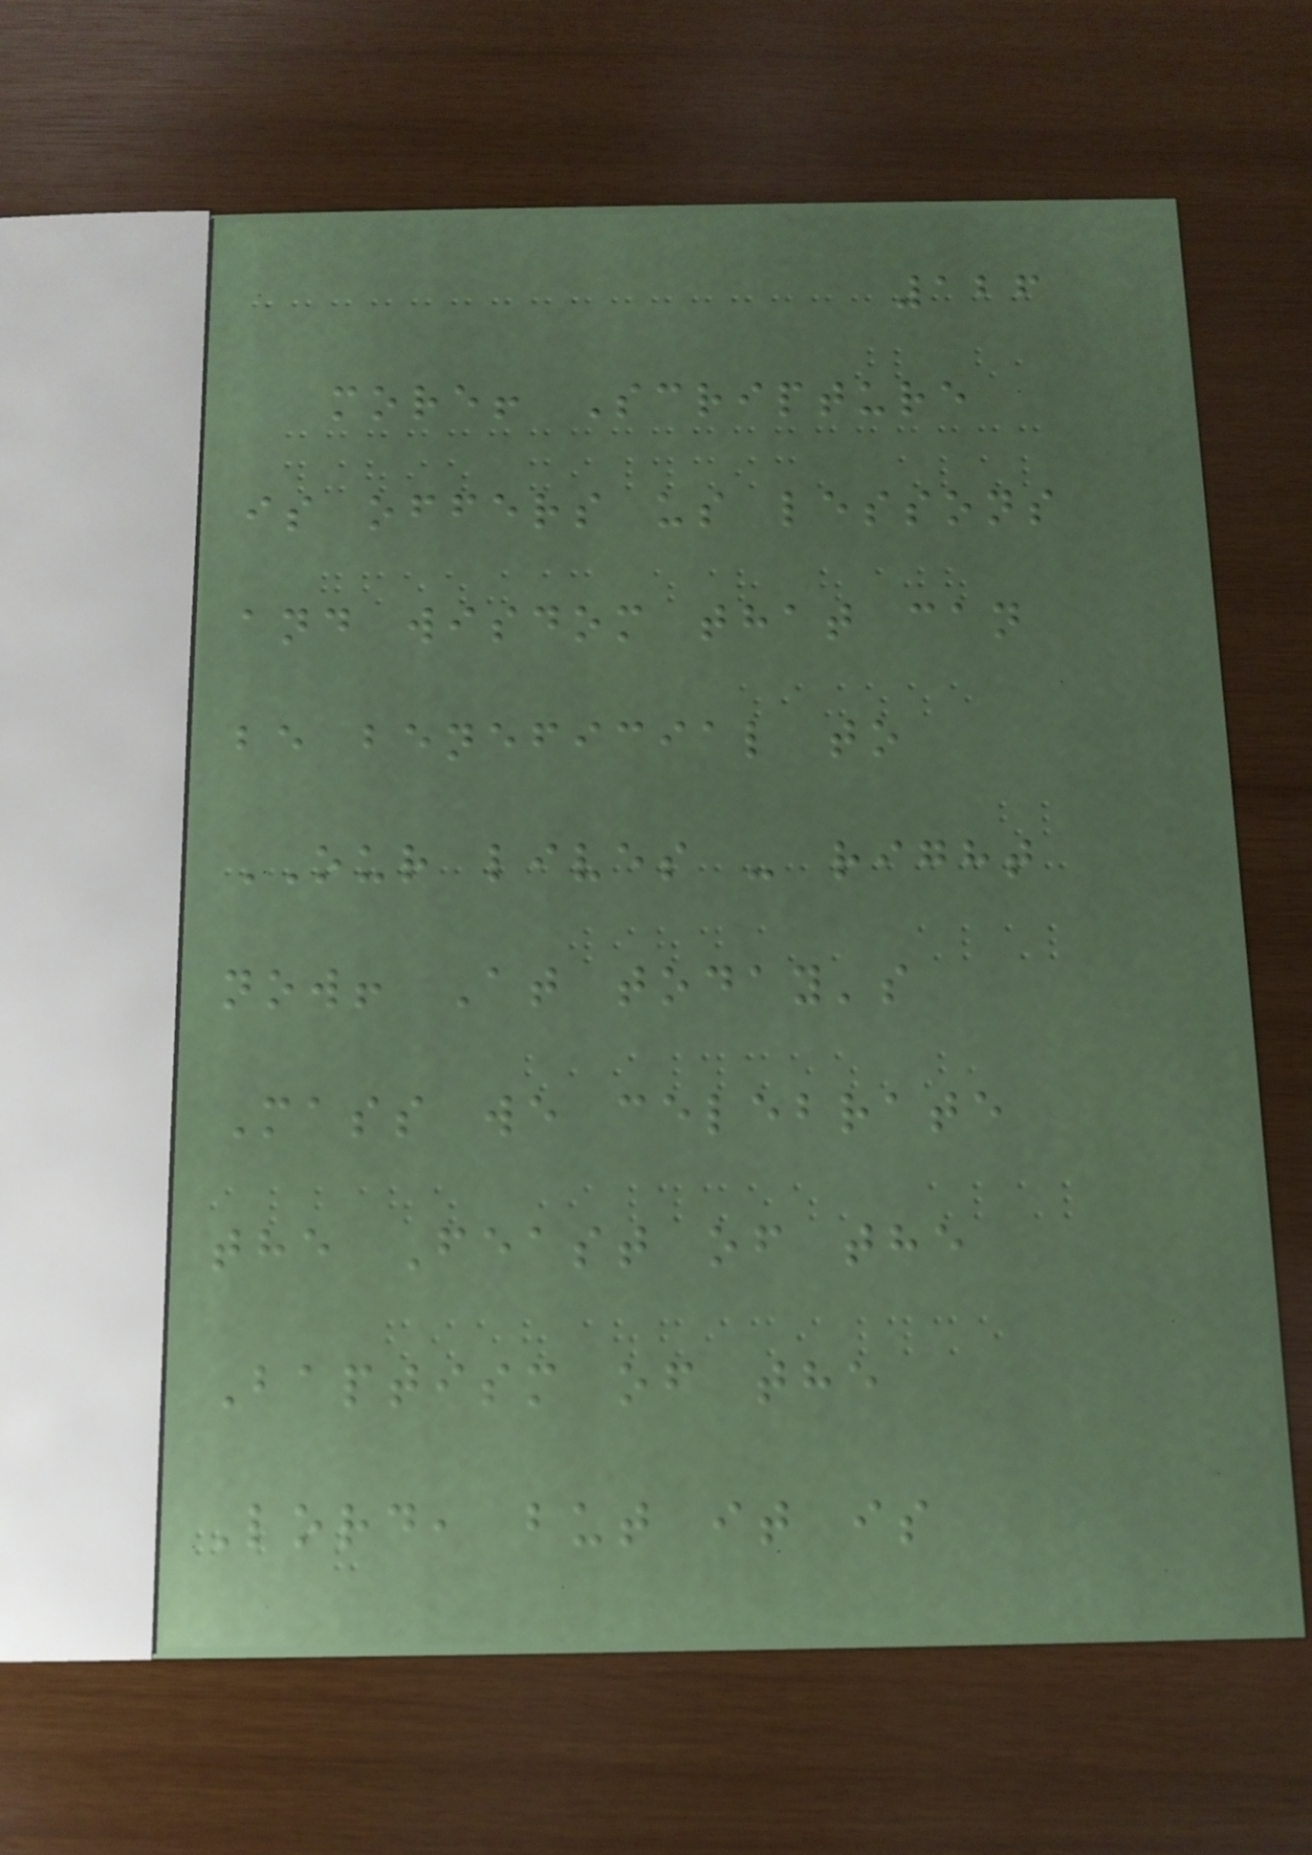126
more! Scripture
is offers us lessons
and wisdom that can
be beneficial to
OUR lives - right
now! At today's
Mass we celebrate
the Feast of the
Baptism of the
Lord, but it is
